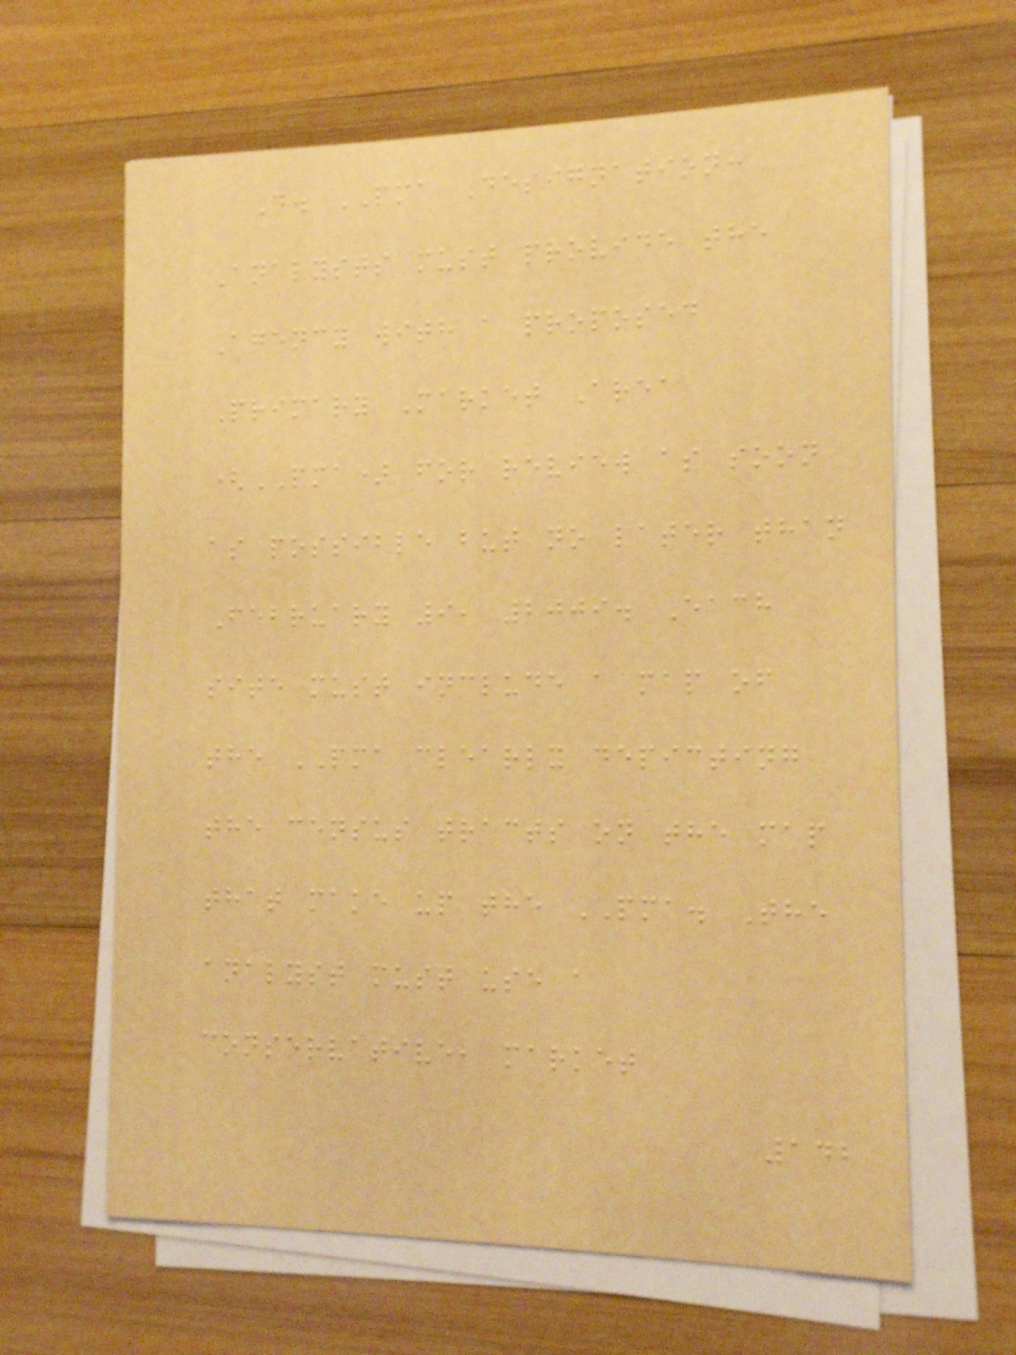D. PMA Designation:
Analysts must provide the
Agency with a proposed
Primary Market Area
(PMA) for review as soon
as possible but no later than
February 9, 2009. Each
site must include a map of
the PMA clearly depicting
the census tracts on the map
that make up the PMA. The
analyst must use a
conservative, market
142
